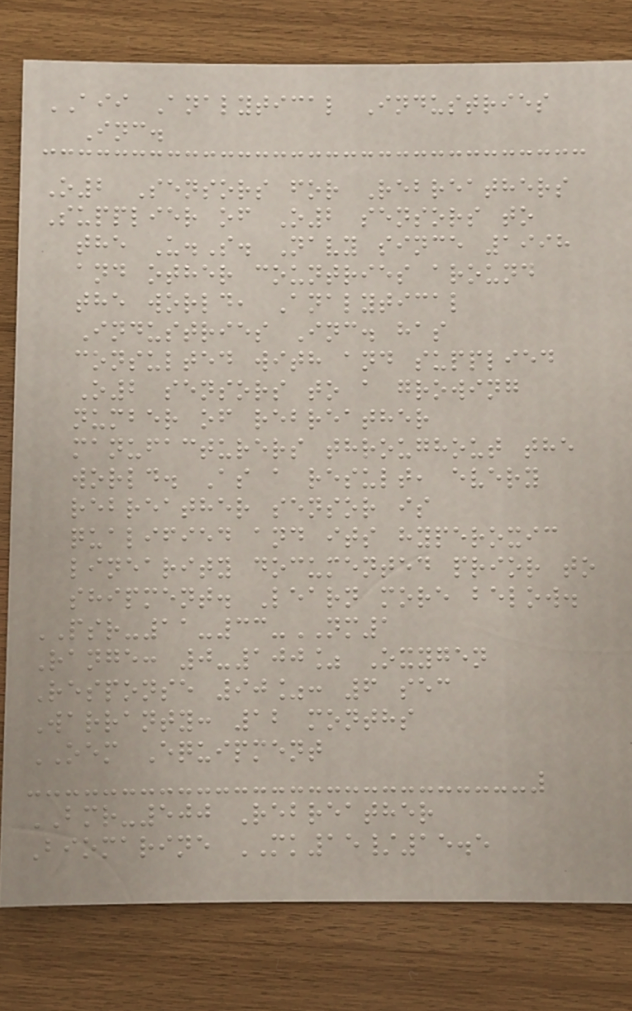AII Analytical Industries
Inc.
O2 Sensors for Rebreathers
Supplier of O2 sensors to
the U.S. Navy since 1998
and other countries around
the world, Analytical
Industries Inc. has
consulted with and supplied
O2 sensors to a growing
number of rebreather
manufacturers throughout the
world. As a result, every
rebreather sensor is
qualified and its hyperoxic
linearity documented prior to
shipment. Learn more below.
PSR-11-33-NM1
Range: 0-100% Oxygen
Response 90%: 6 sec
Warranty: 12 months
OEM Equipment
BMR-500 Rebreather
Biomarine MK15/15.5
